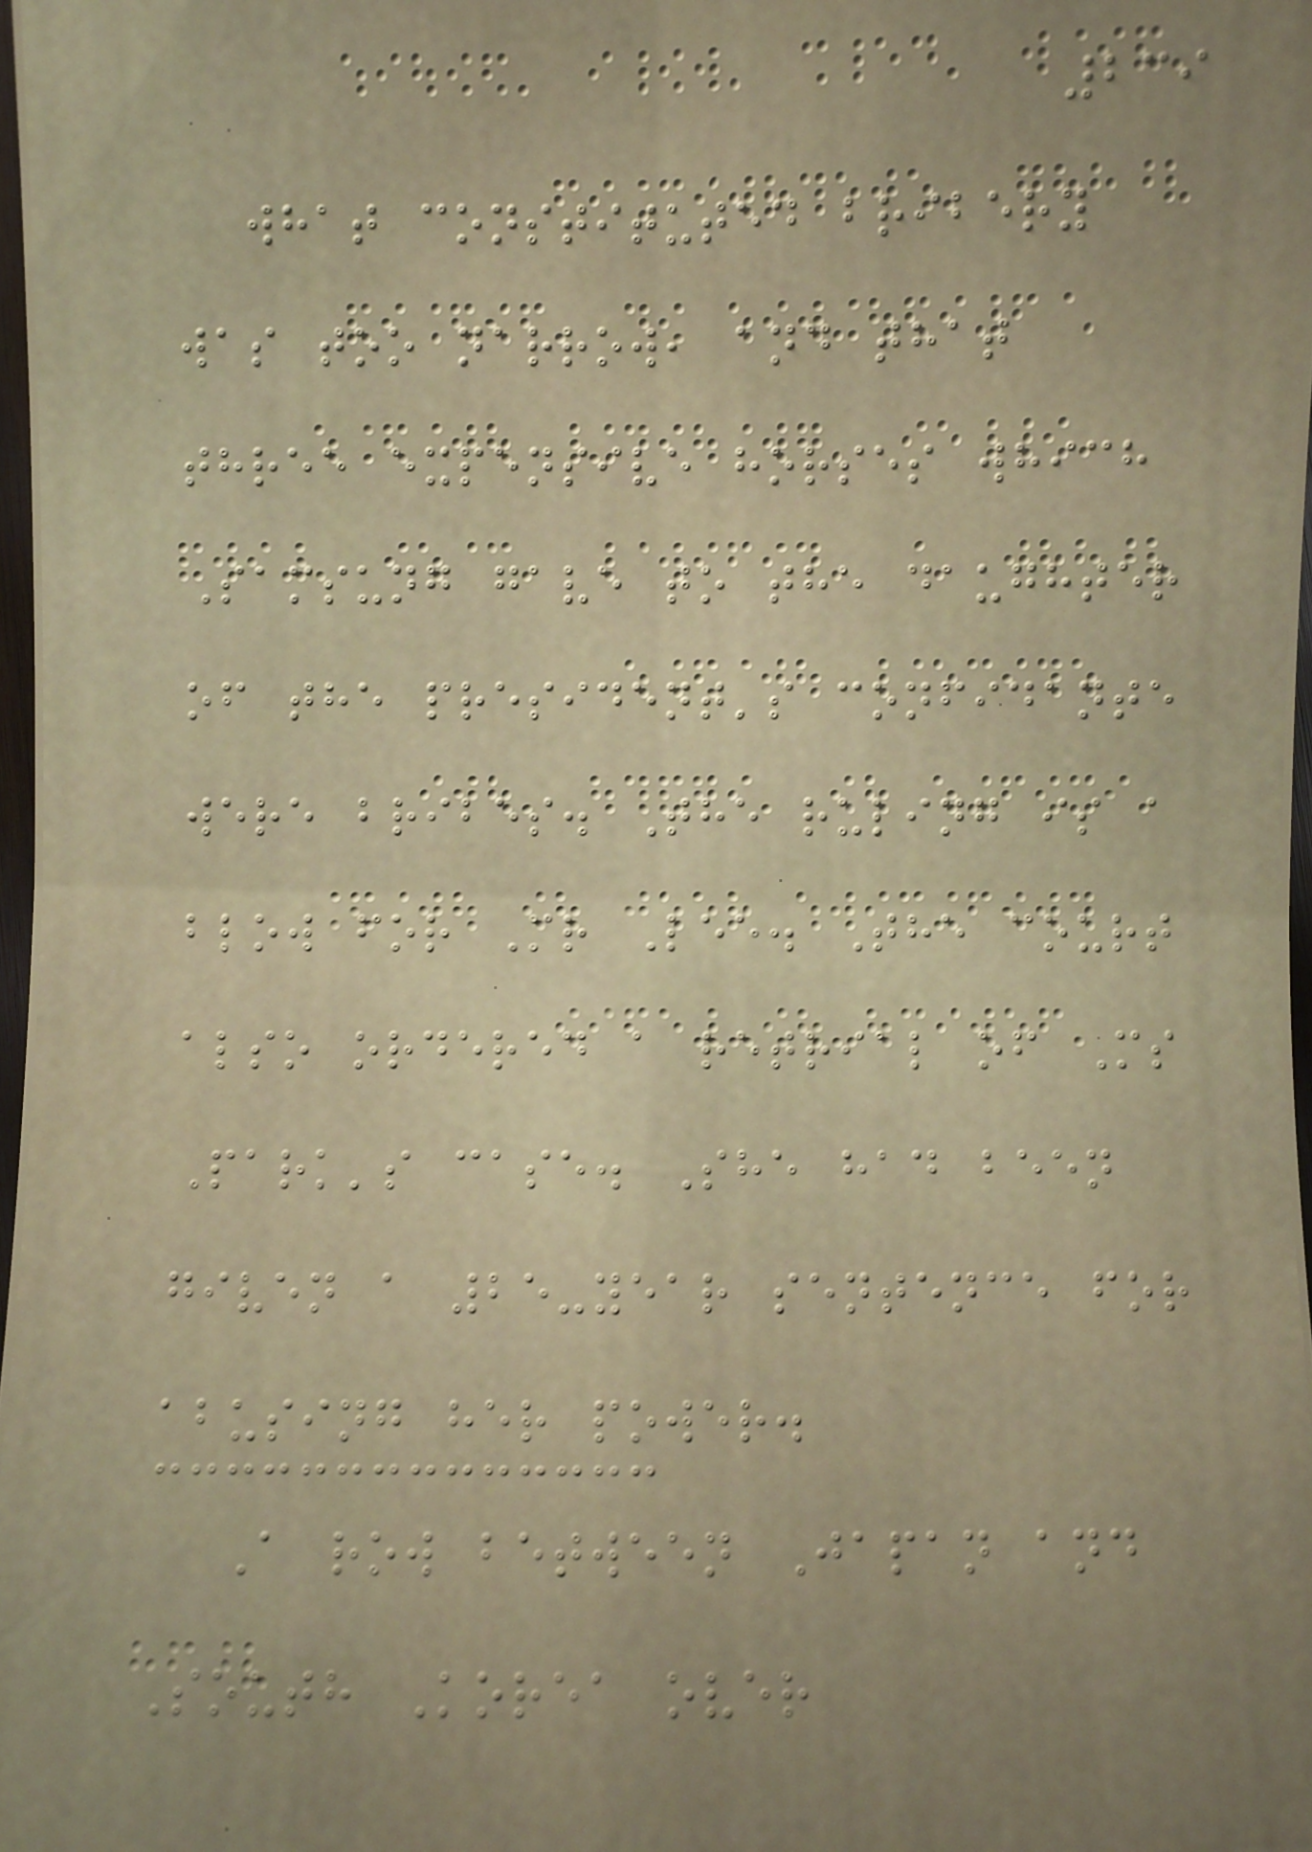239
what constituted bribery
was too narrow, and that
three expensive horses which
Samsung gave to the daughter
of the president's confidante
were bribes. The ruling is a
blow for Mr Lee. The court
also ordered a retrial of Ms
Park's case. She had been
given a 25-year sentence for
abusing her power.
A row between Japan and
South Korea over
